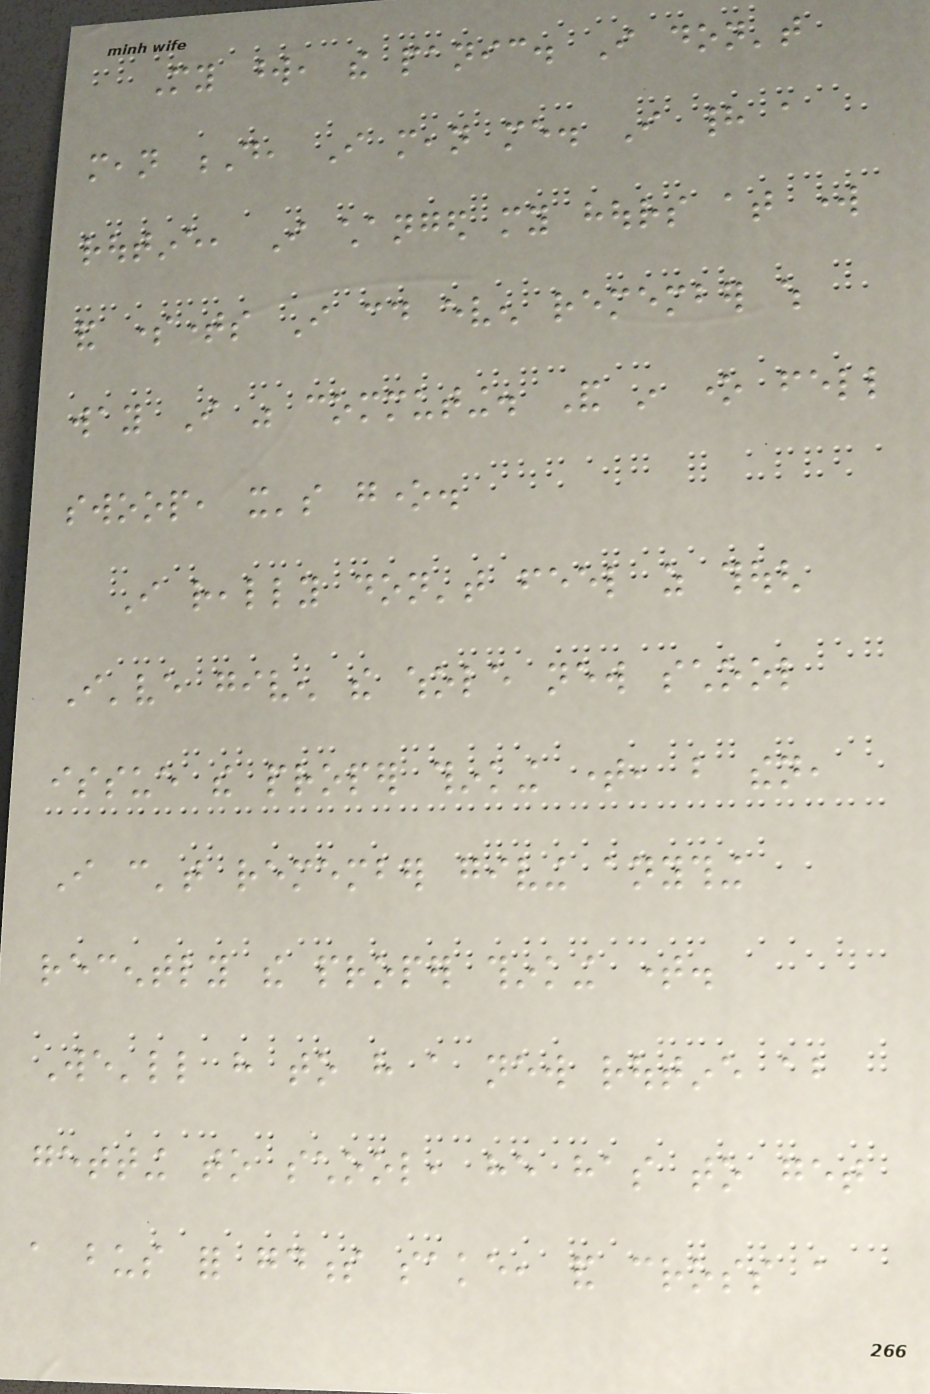My word, the panic. I don't
mean D, I mean me. I had a
routine, I changed my hours at work
and sometimes I could even remember which
way I was commuting. And in one fell
swoop, it's gone.
I really don't feel as though
I've given the whole new school
issue the proper thinking time, but then,
I can't remember giving anything
recently the proper thinking time.
We'll have to have a new routine about
getting to school, he has to get
a bus for goodness sake, and cross a
